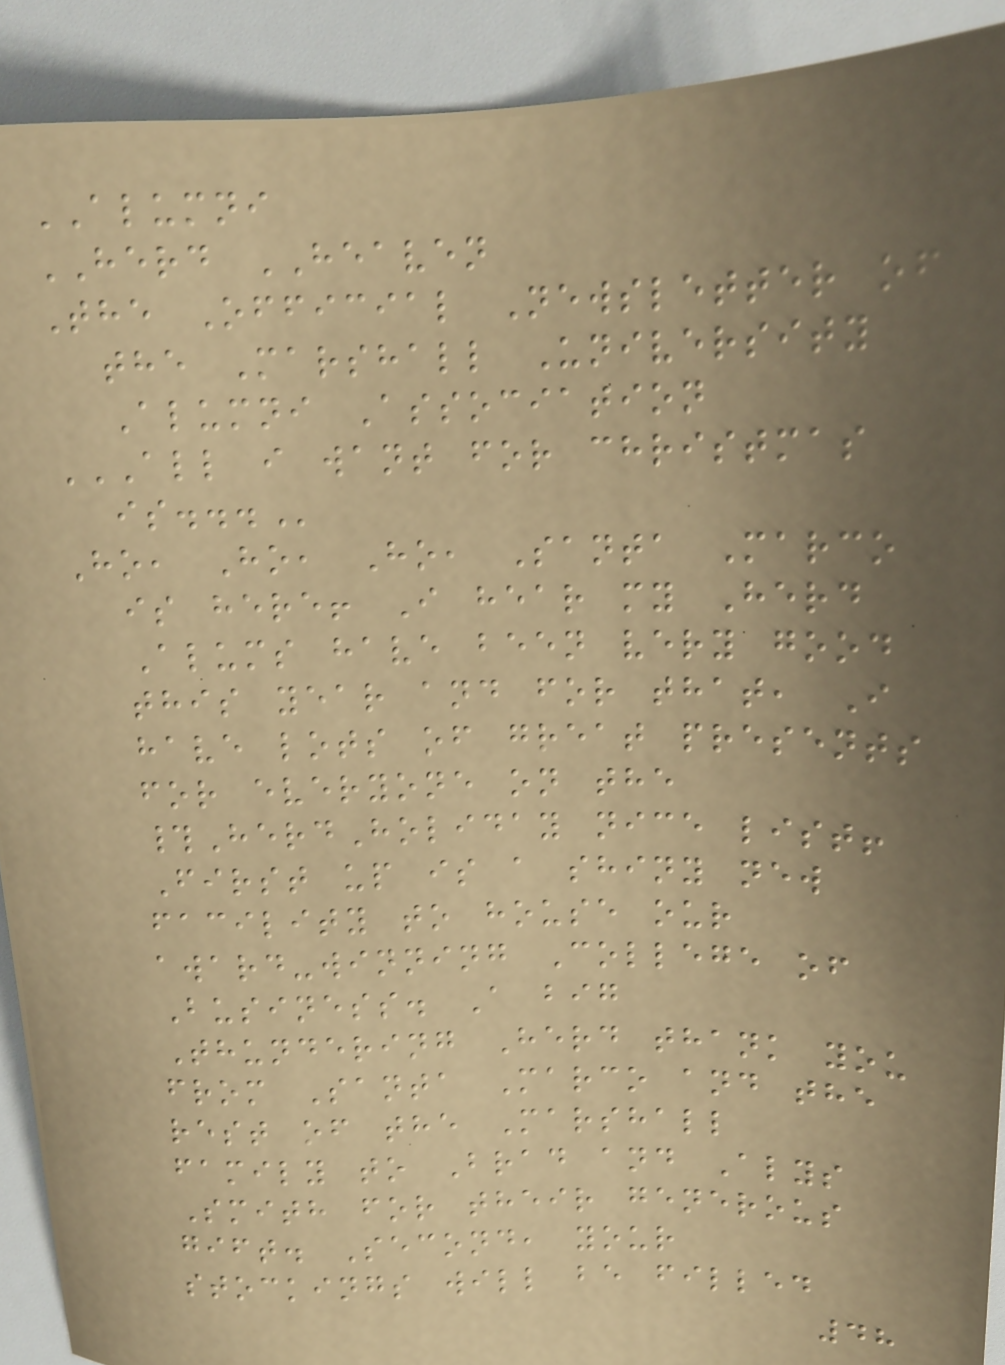ALUMNI
HERD HEAVEN
The Official Newsletter of
the Marshall University
Alumni Association
ALL I WANT FOR CHRISTMAS
IS...
Ho, Ho, Ho, Santa Marco
is here! I hear my Herd
Alums have been very good
this year and for that, I
have lots of great presents
for everyone on the
#HerdHoliday nice list!
First up is a shiny new
facility to house our
award-winning College of
Business. A big
Thundering Herd thank you
from Santa Marco and the
rest of the Marshall
family to Brad and Alys
Smith for their generous
gift. Second, your
stockings will be filled
48
